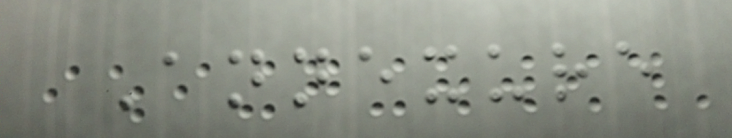Annexure
